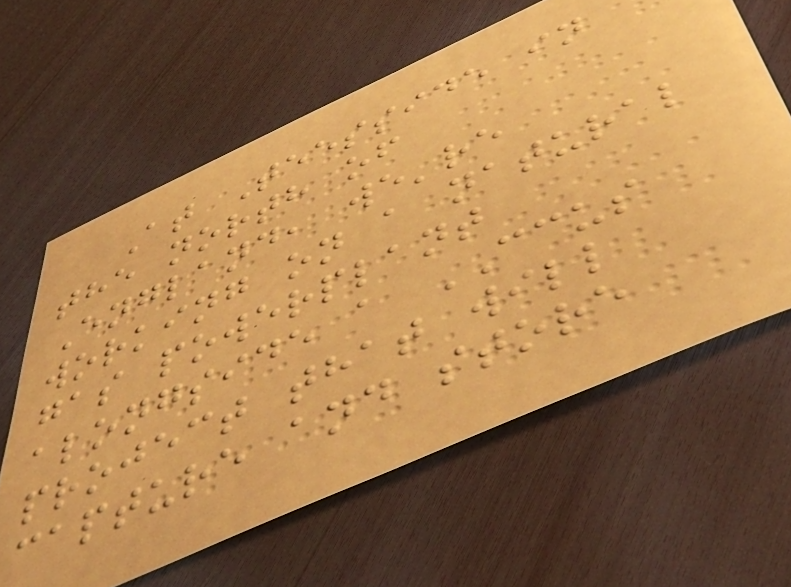At Teesside in
the north of
England, we're
working on a natural
gas powerplant
alongside a CCUS
project that will
capture and store
